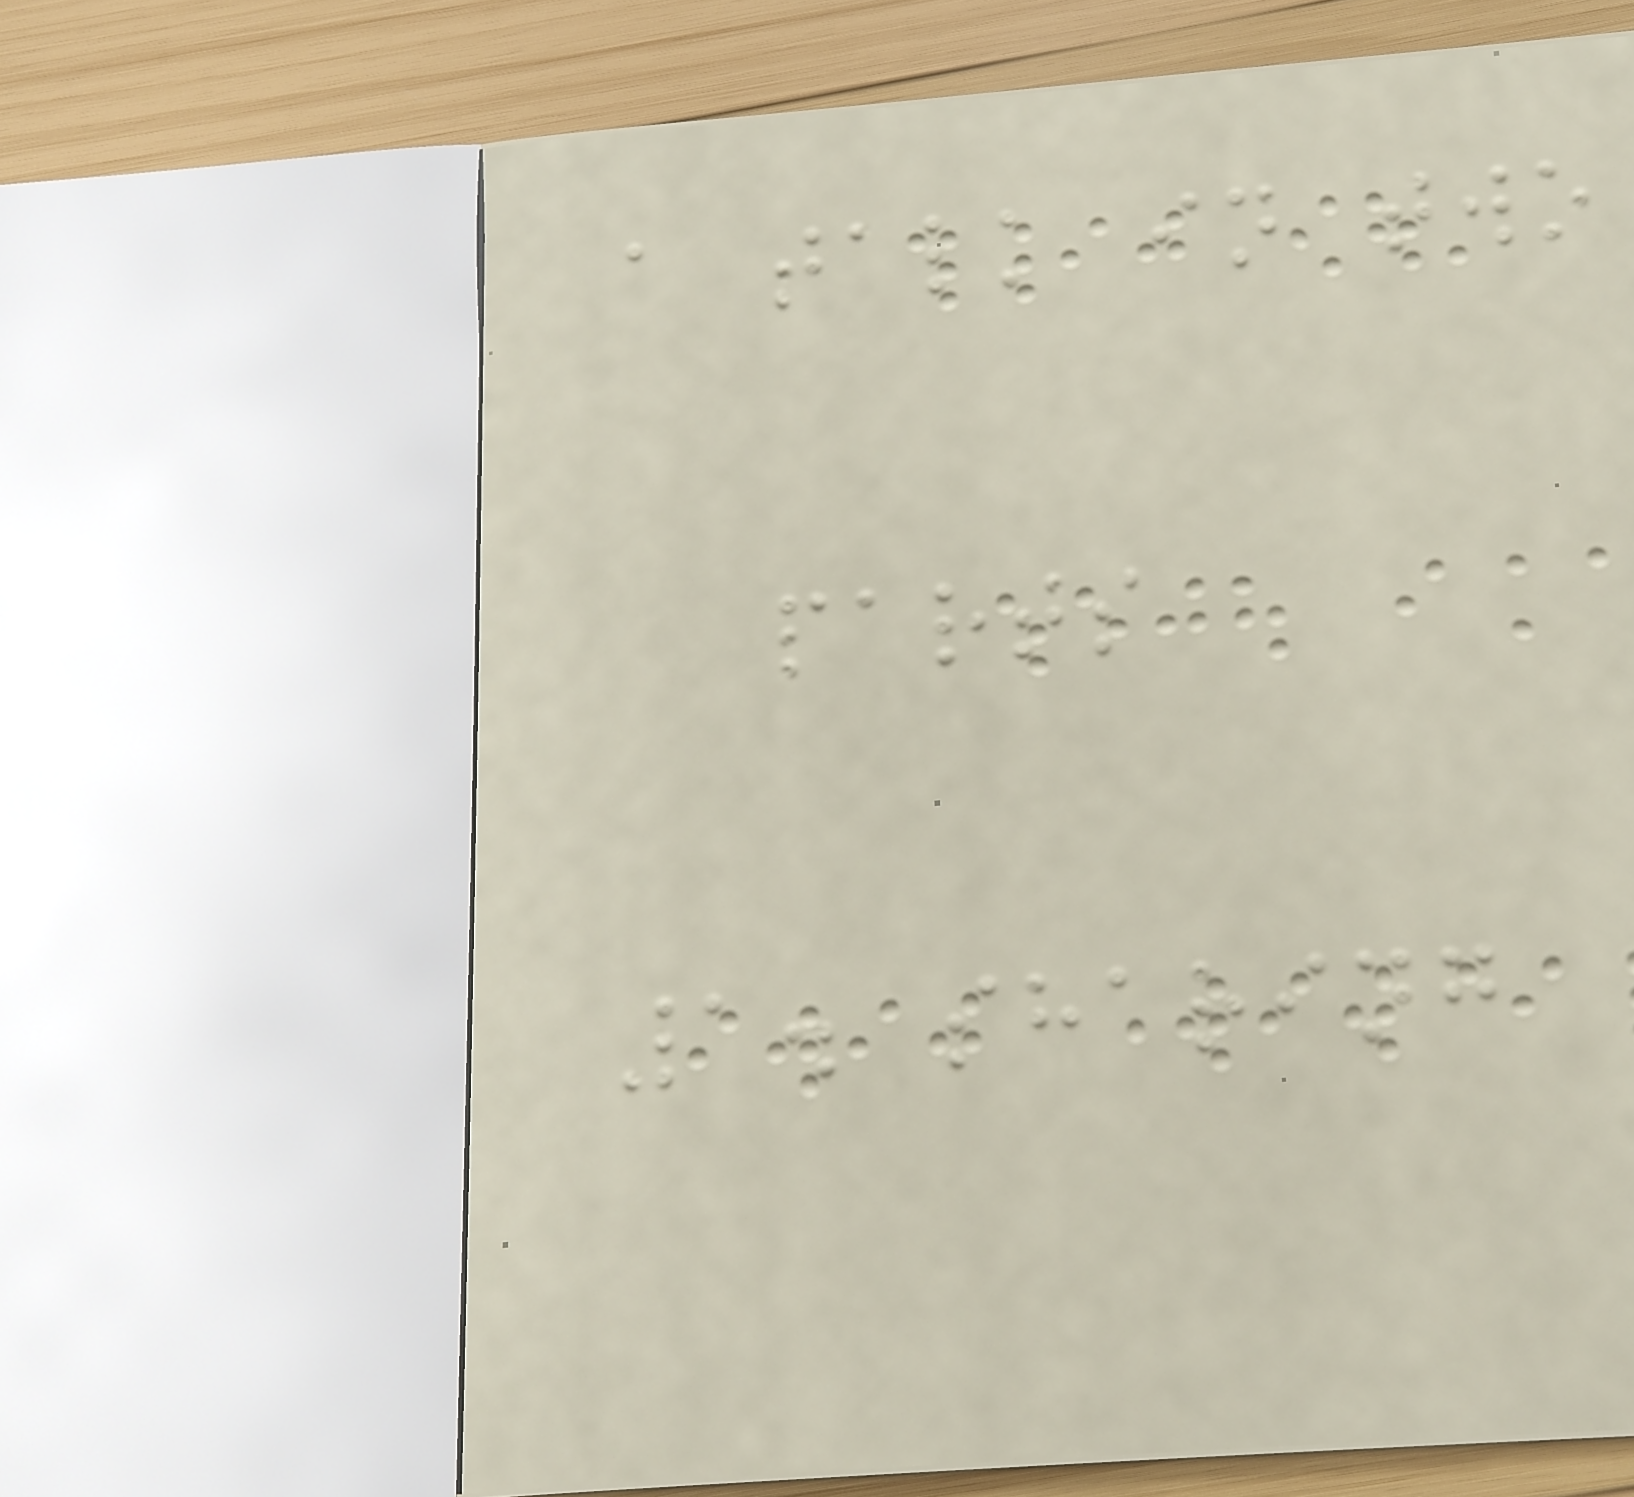a talk in two
parts
1. sharing
